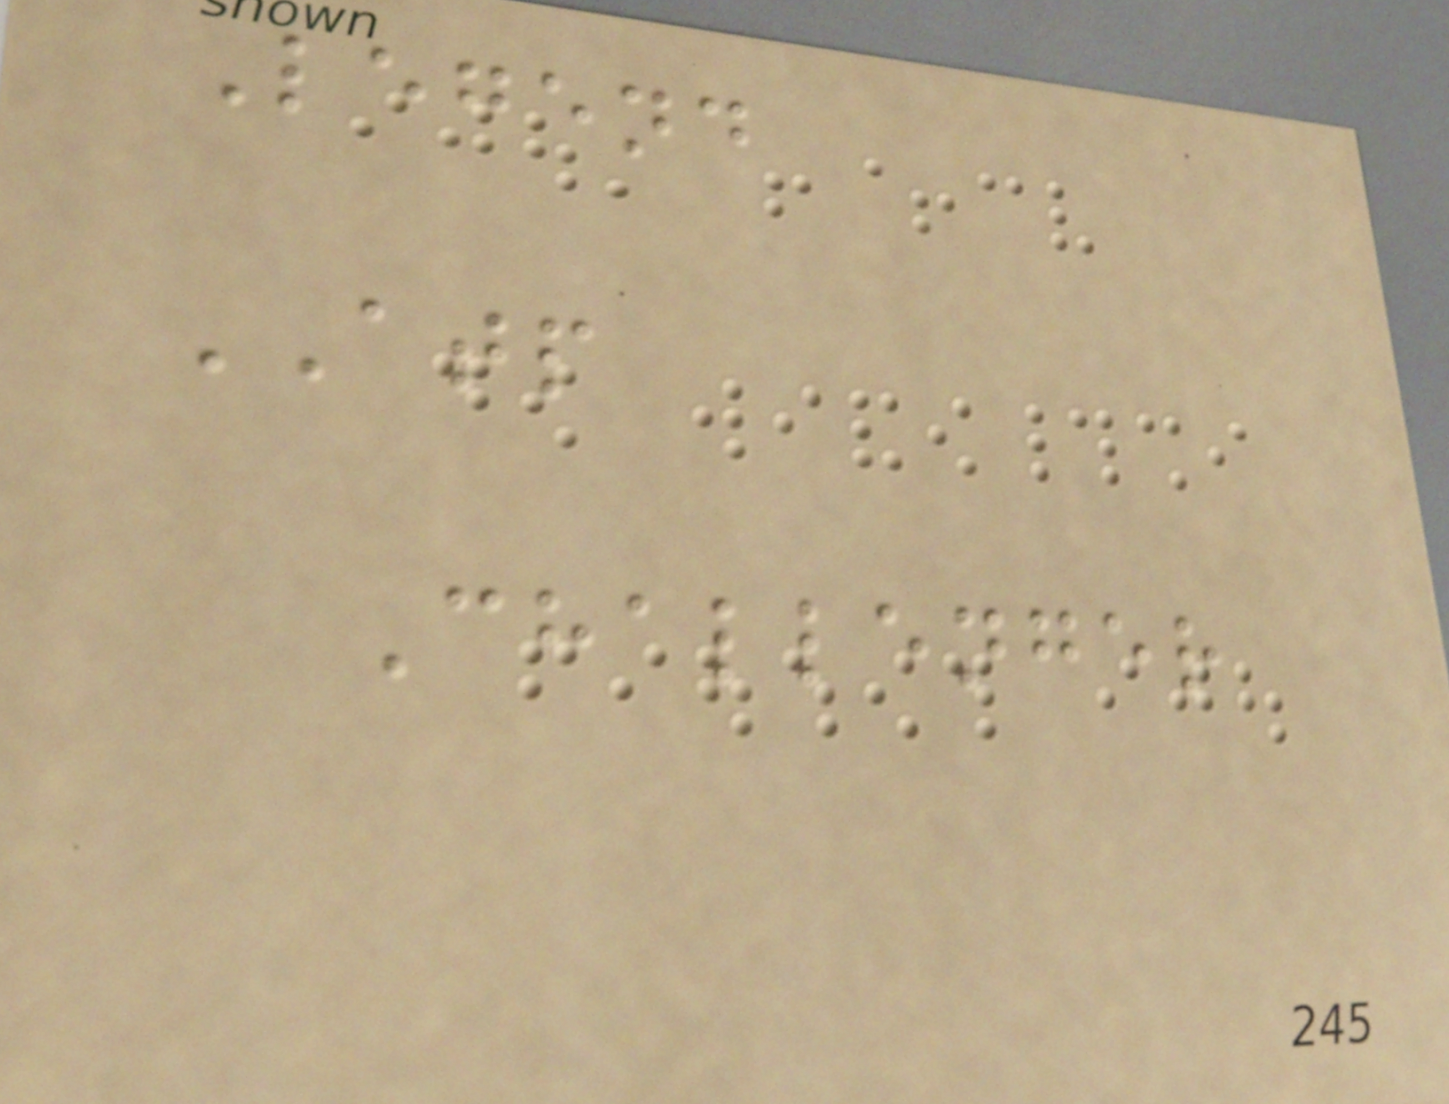Legend
ATP
Challenger
